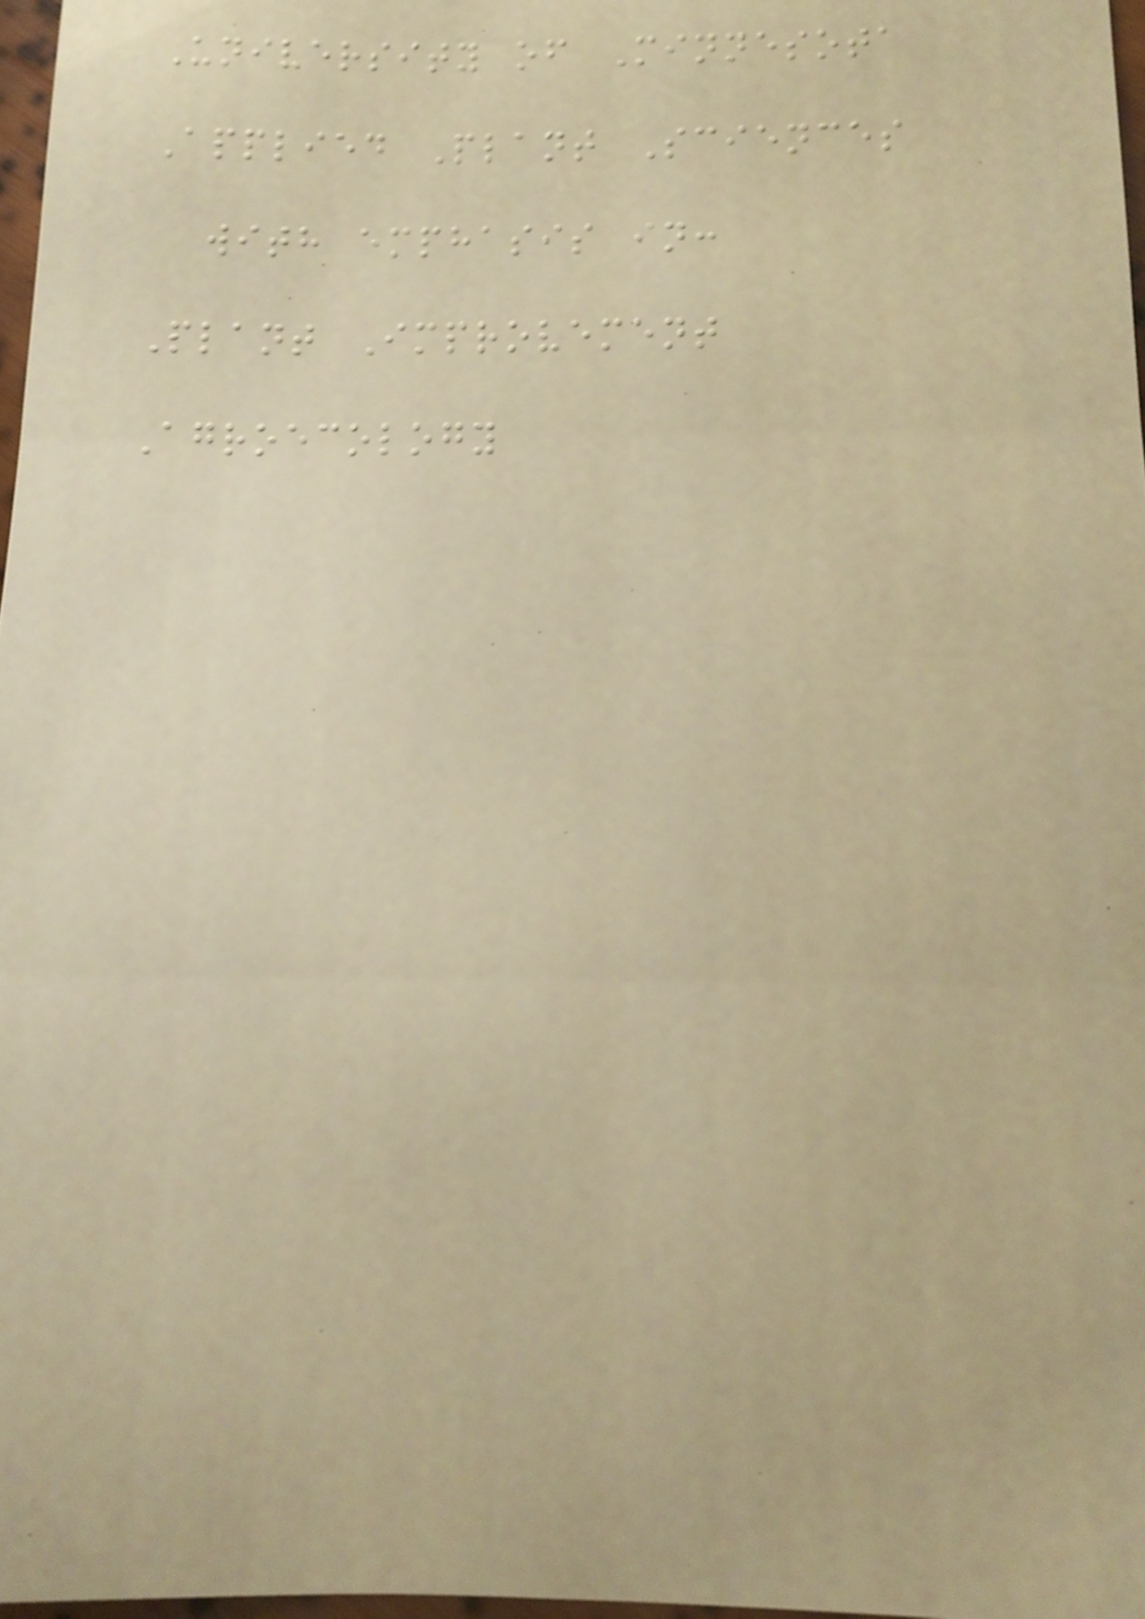University of Minnesota
Applied Plant Sciences
with emphasis in:
Plant Improvement
Agroecology
